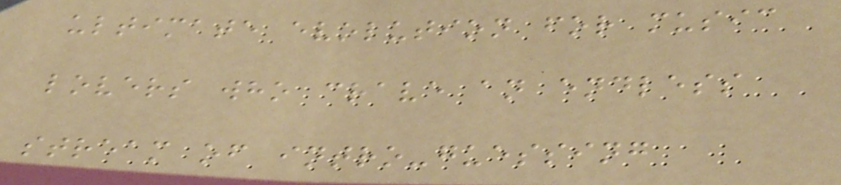ultimate evolution for music
lovers who crave an endless
stream of intro-guessing
